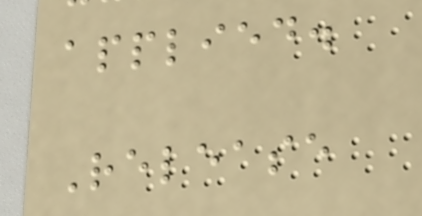applied.
Release
